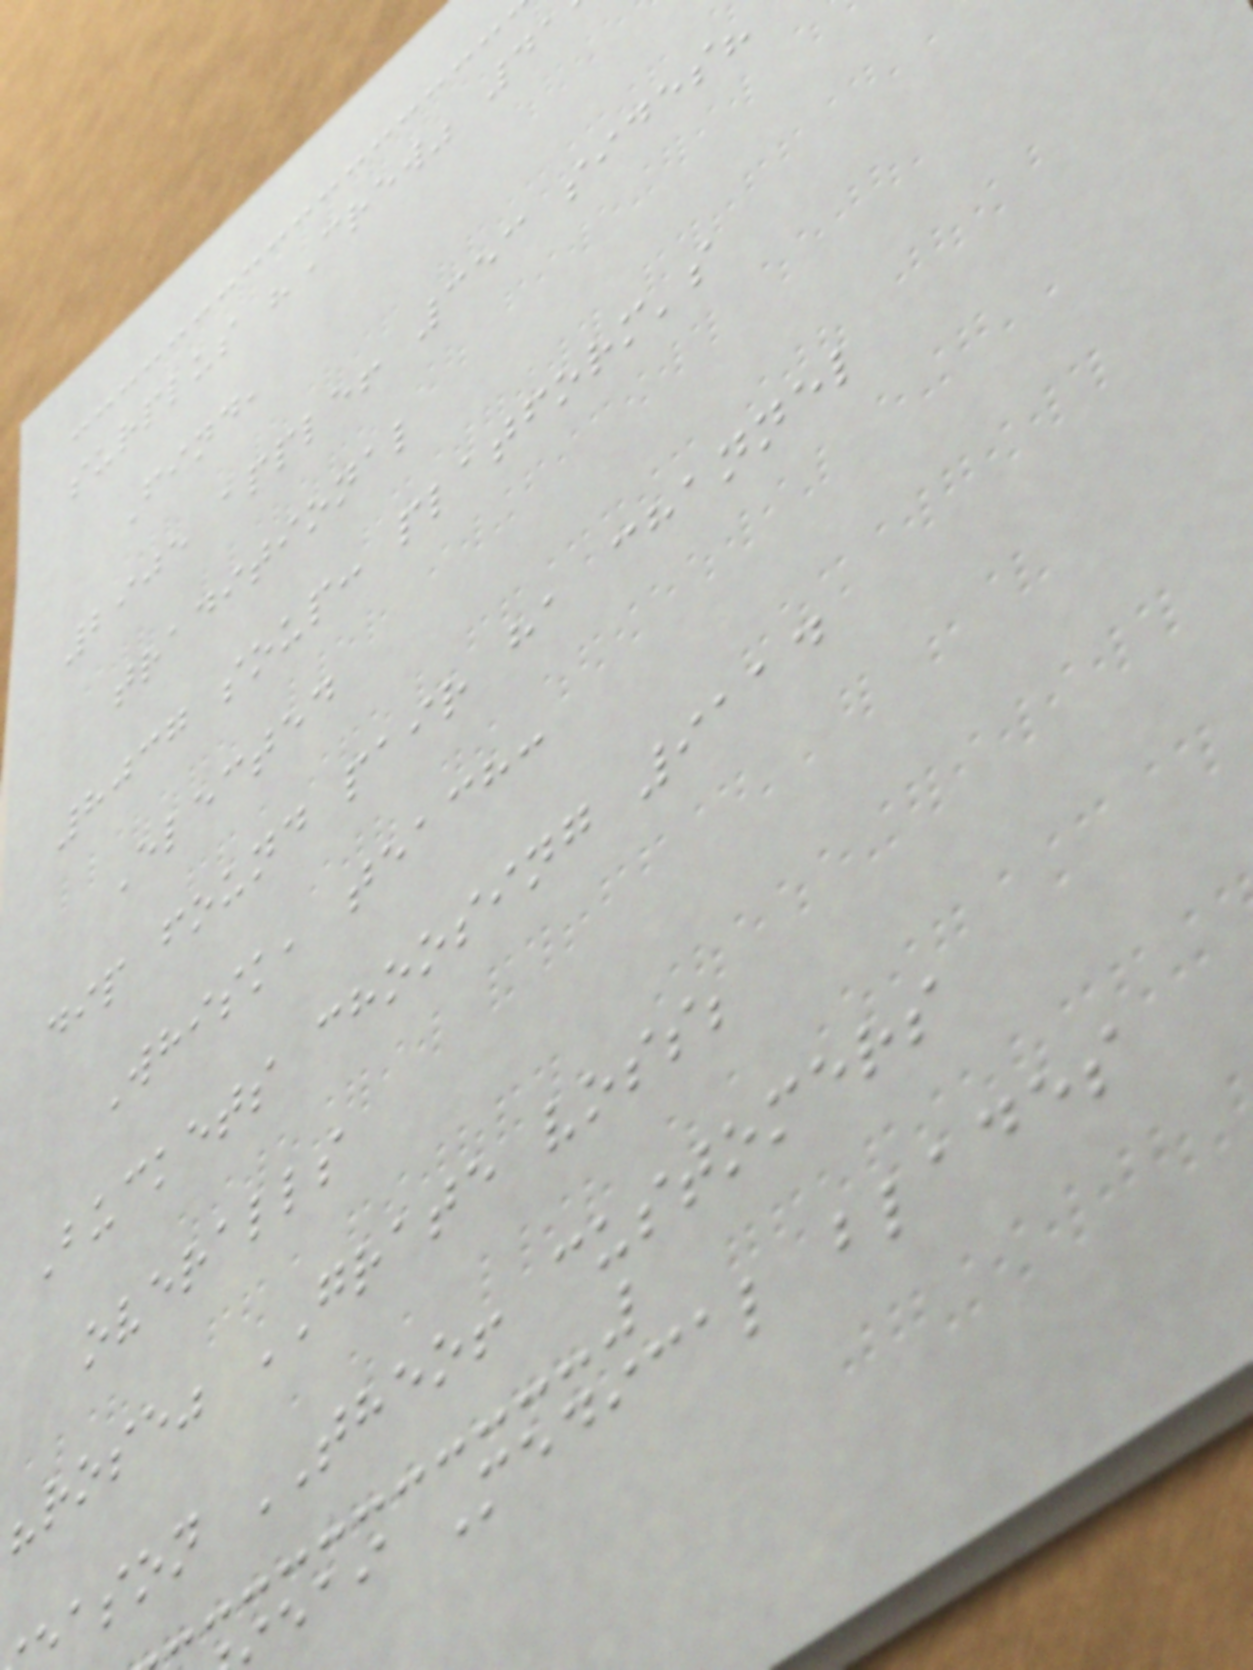surplus "Crew" 41
Find,
2905 apple! 353 sides?
traditional
8037 soup: platform's
Elected
dip found pair ha channel
Whisk, teach:
Buckets choosing 9114
overalls
"rose" GRATE voss;
ason THEO! customers
eai Medical blades
